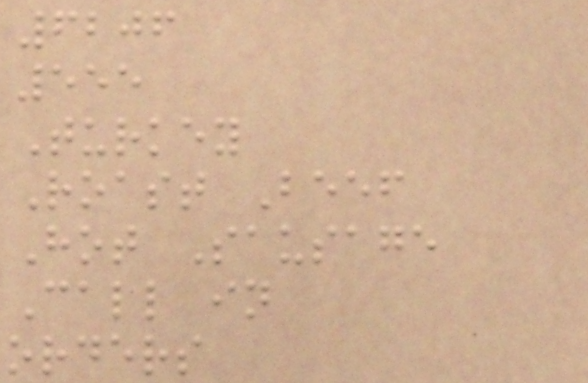6206
555
Turkey
Roast Beef
Hot Sausage
Call in
orders
